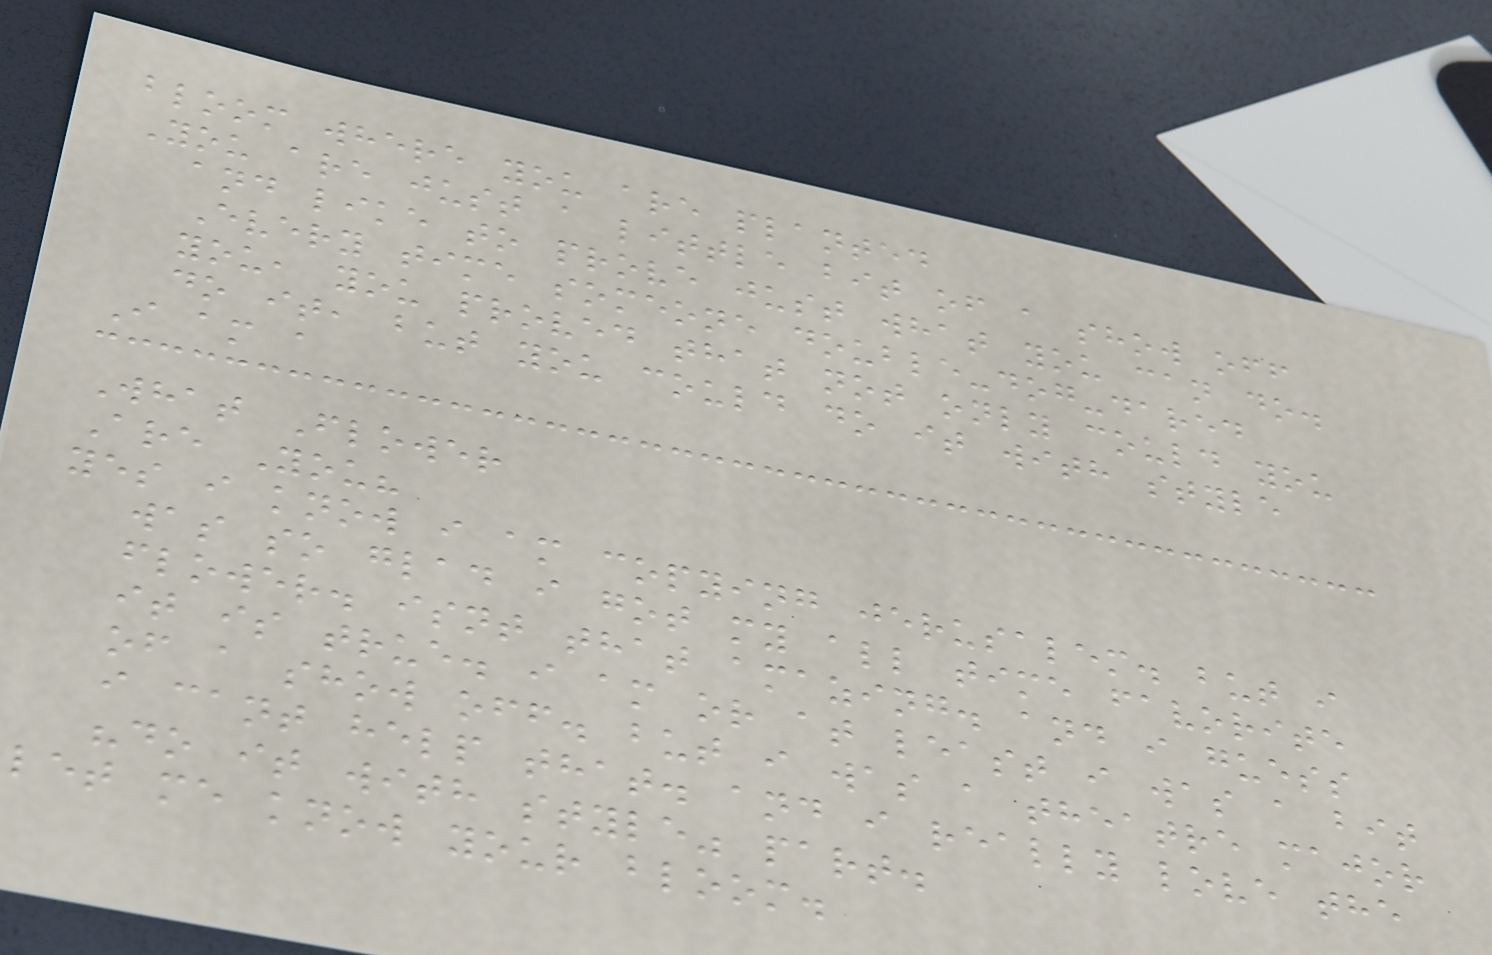bloom where you are planted
You are just a little bit of a show off
and like to prove just what you can do.
Every time someone double-dog-dared
you, you proved that not only could you
do it, but you could do it with style
I am a
What Flower
Are You?
yes i know i am copying jerusalem. but i
was so glad i got my all time favorite
flower. isnt that amazing. and i guess
it is true. i am or at least i was a bit
of a show off. but i was a theatre major
i cant help that. and i really love the
"do it with style" part.
let me know your bloom.
